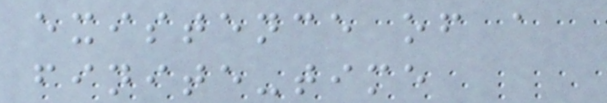existence of a
finite-time
